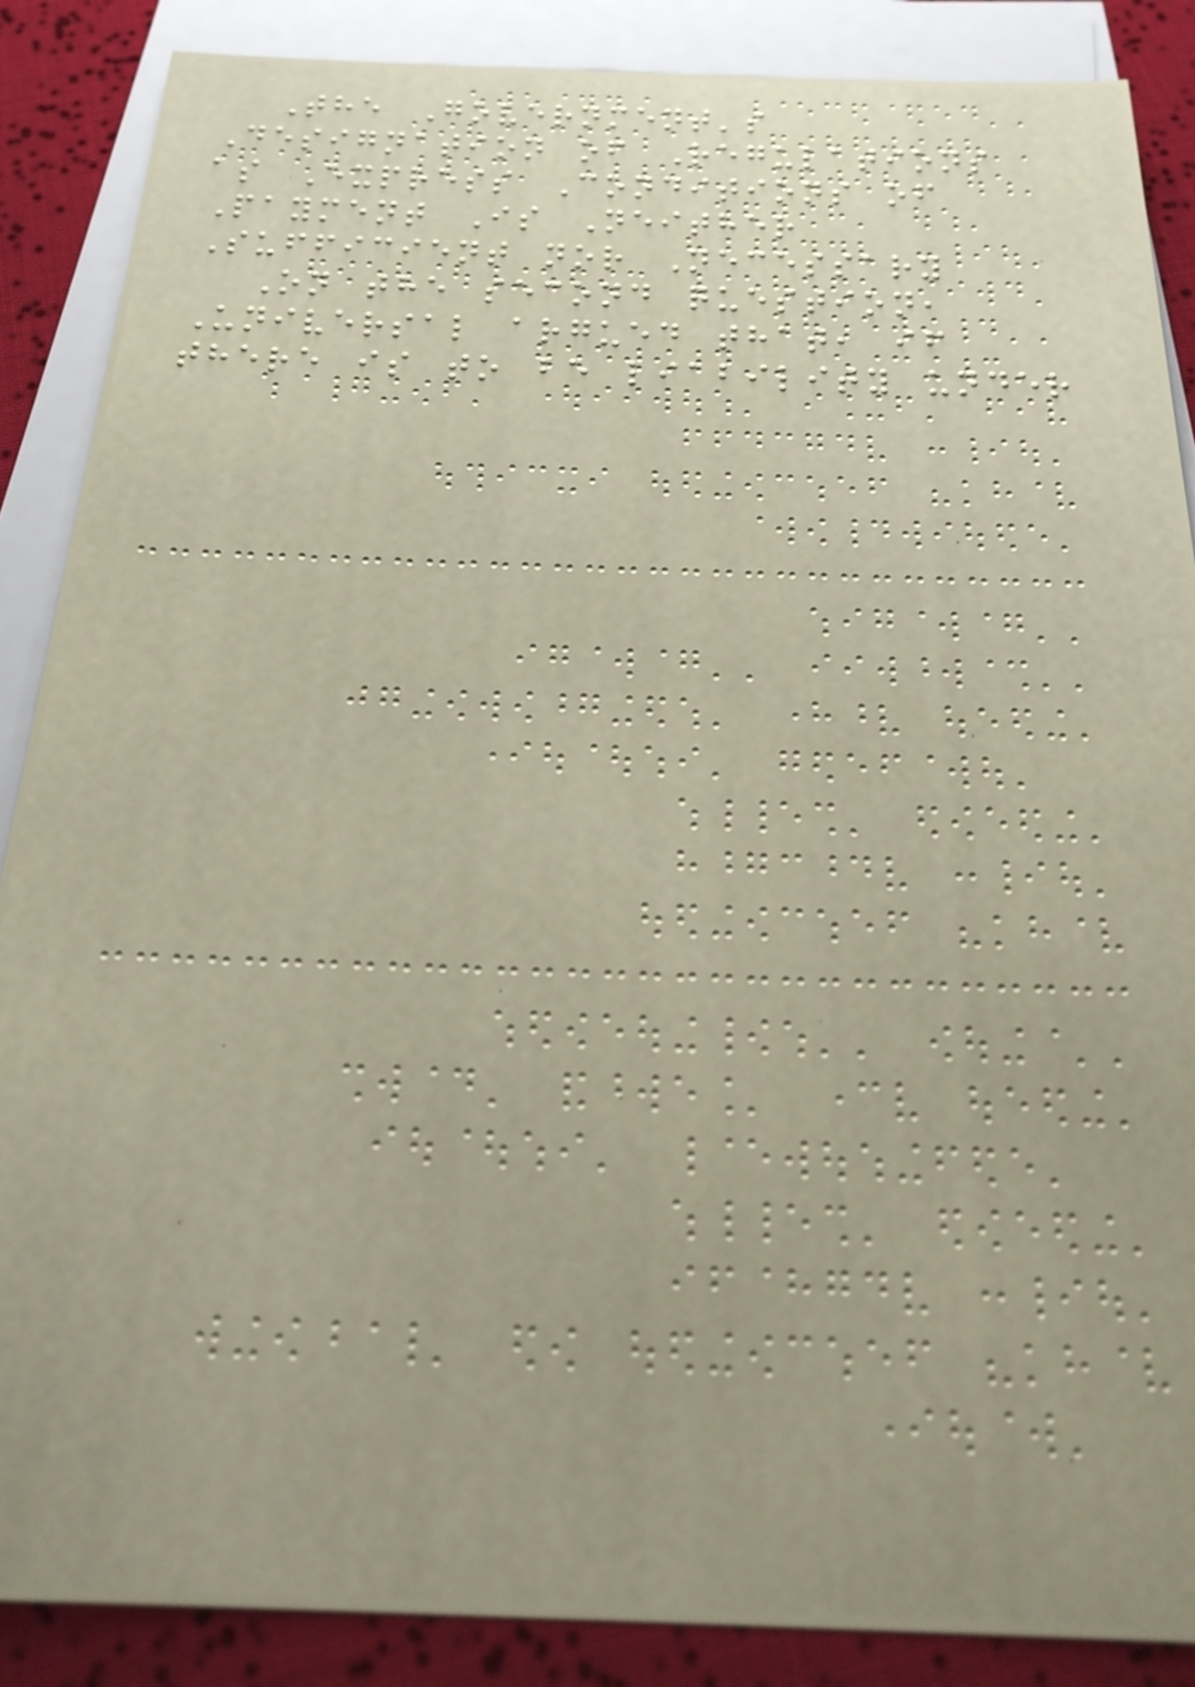The Government's
Designation of Regulations
as Express Conditions of
Payment Is Neither
Sufficient nor Necessary
On the second question,
Universal argued that, if
there is to be liability under
